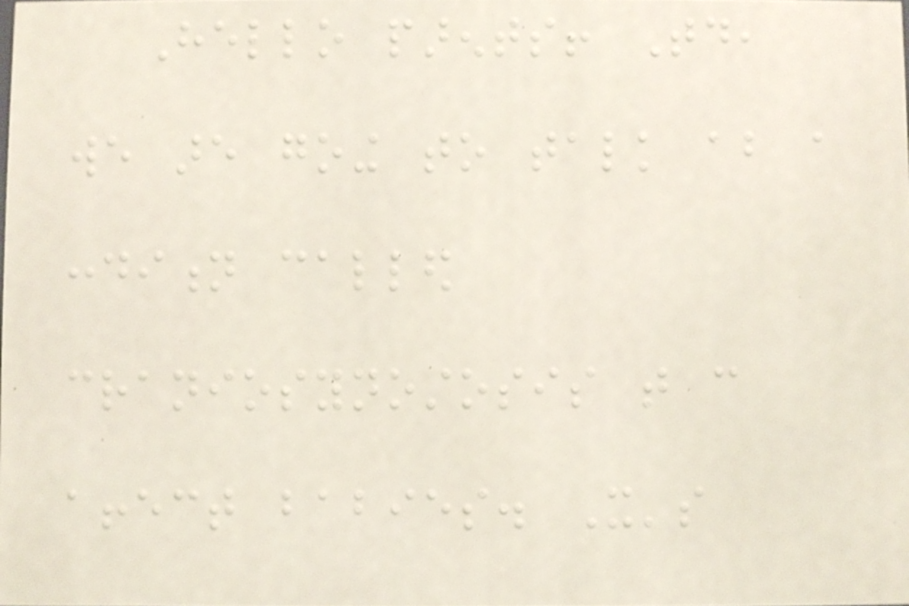Hello parents! Today,
we are going to talk about a
condition called
craniosynostosis that can
affect babies. It's
